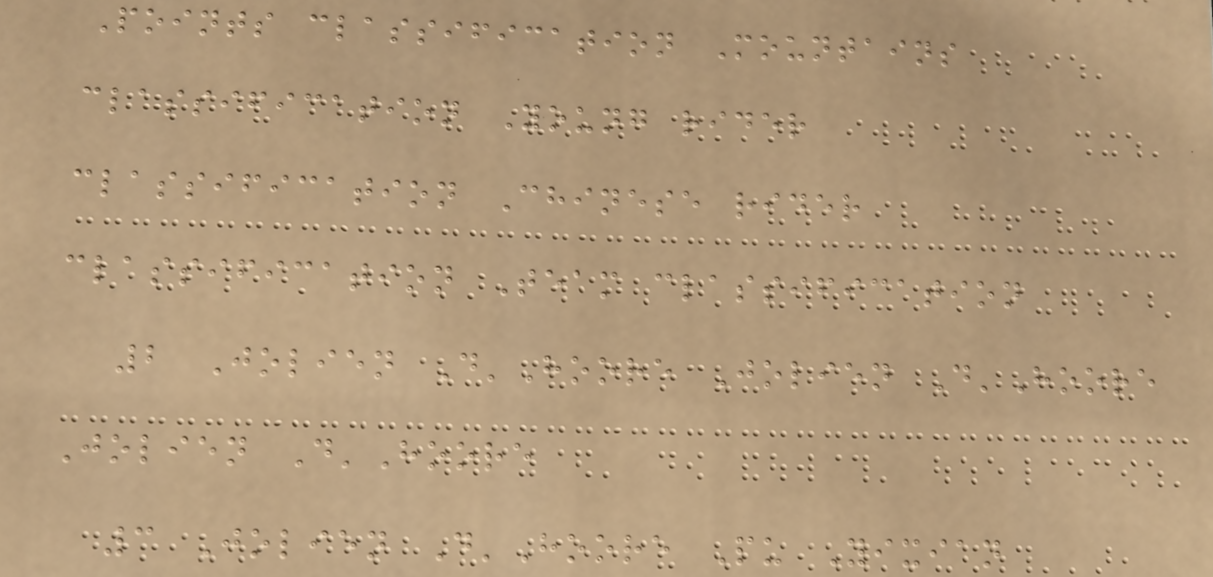Points classification Mountains
classification Young rider
classification Chinese rider
classification Team classification
2 Jolien D'Hoore Jolien D'Hoore
Jolien D'Hoore
3 Jolien D'Hoore Pu Yixian
